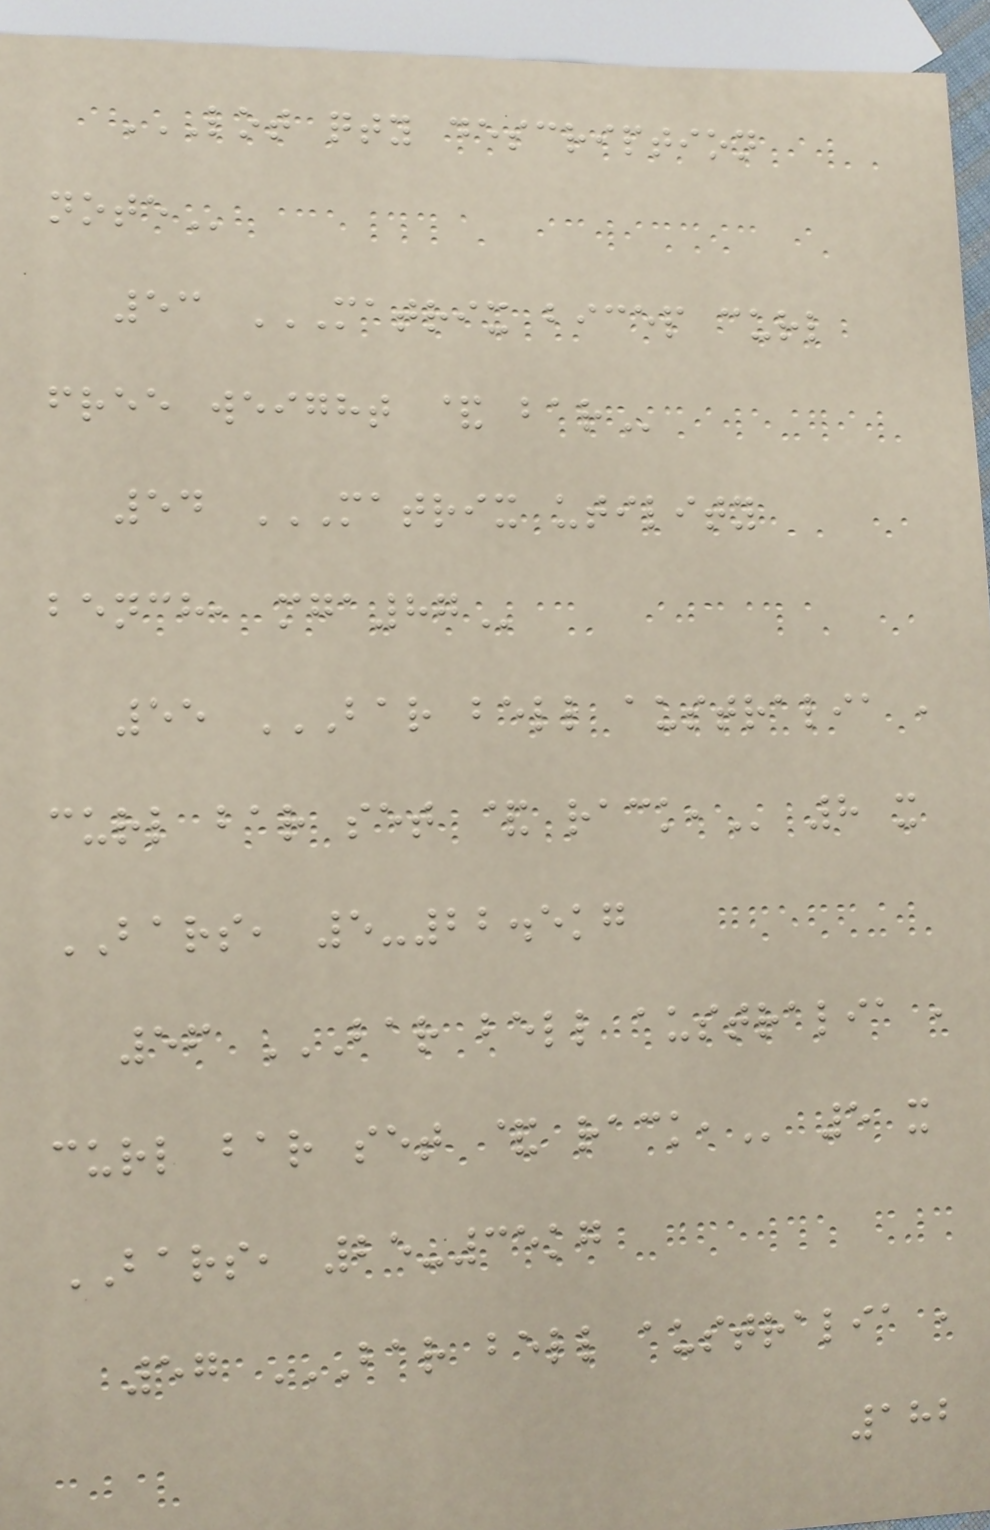LOT QTY DESCRIPTION
NOTE
53 MATRIX BICEP CURL
FREE WEIGHT & BAR
54 MATRIX UTILITY
BENCH, MGA87
55 BAR BELL AUSTRALIA ,
CURL BAR SET & RACK, 8 x
BARS, 5-22.5kg
56 BAR BELL AUSTRALIA ,
CURL BAR SET & RACK, 5 x
BARS, 25-35kg
57 BAR BELL AUSTRALIA ,
182
